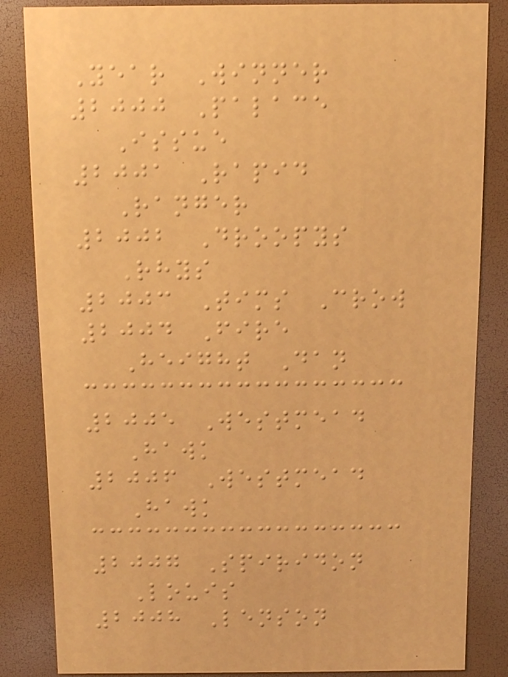Year Winner
2000 Palace
Issue
2001 Rapid
Ranger
2002 Droopys
Rhys
2003 Tims Crow
2004 Fire
Height Dan
2005 Westmead
Hawk
2006 Westmead
Hawk
2007 Spiridon
Louis
2008 Lenson
